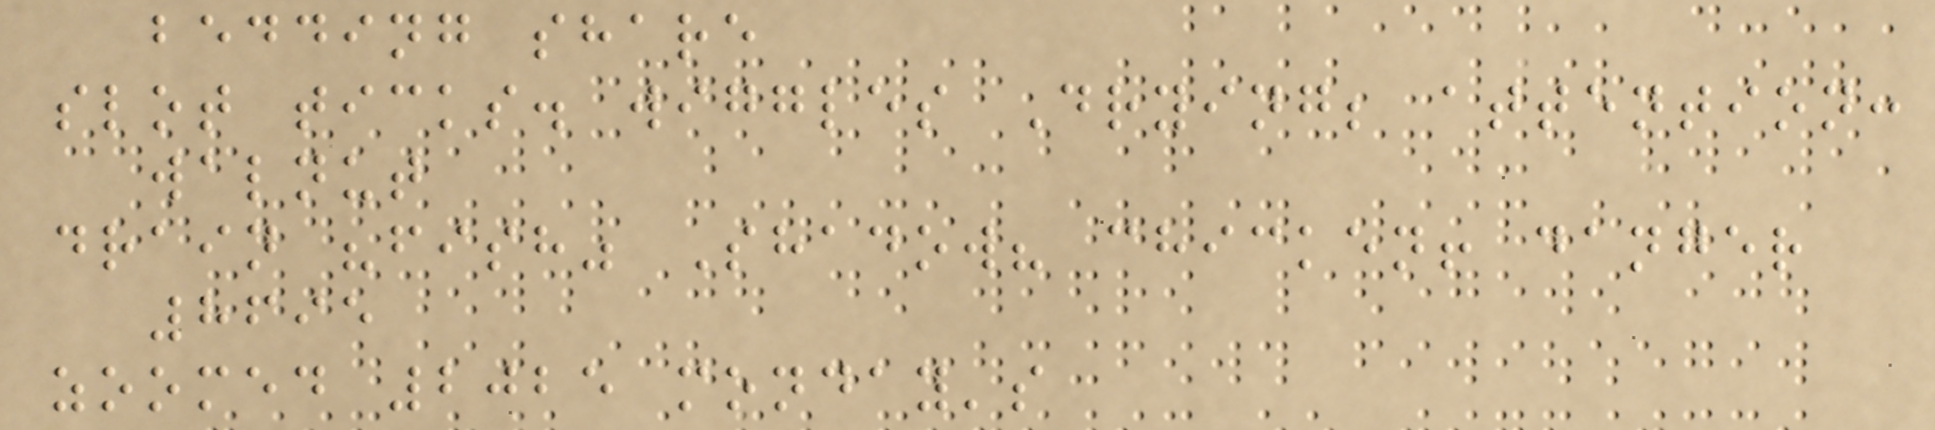bedding share
slot ticks. wiggles Drying; attention:
walnut
drain "fish" Shadow? chicken! danger
8695
zoomed 2025 monday's
